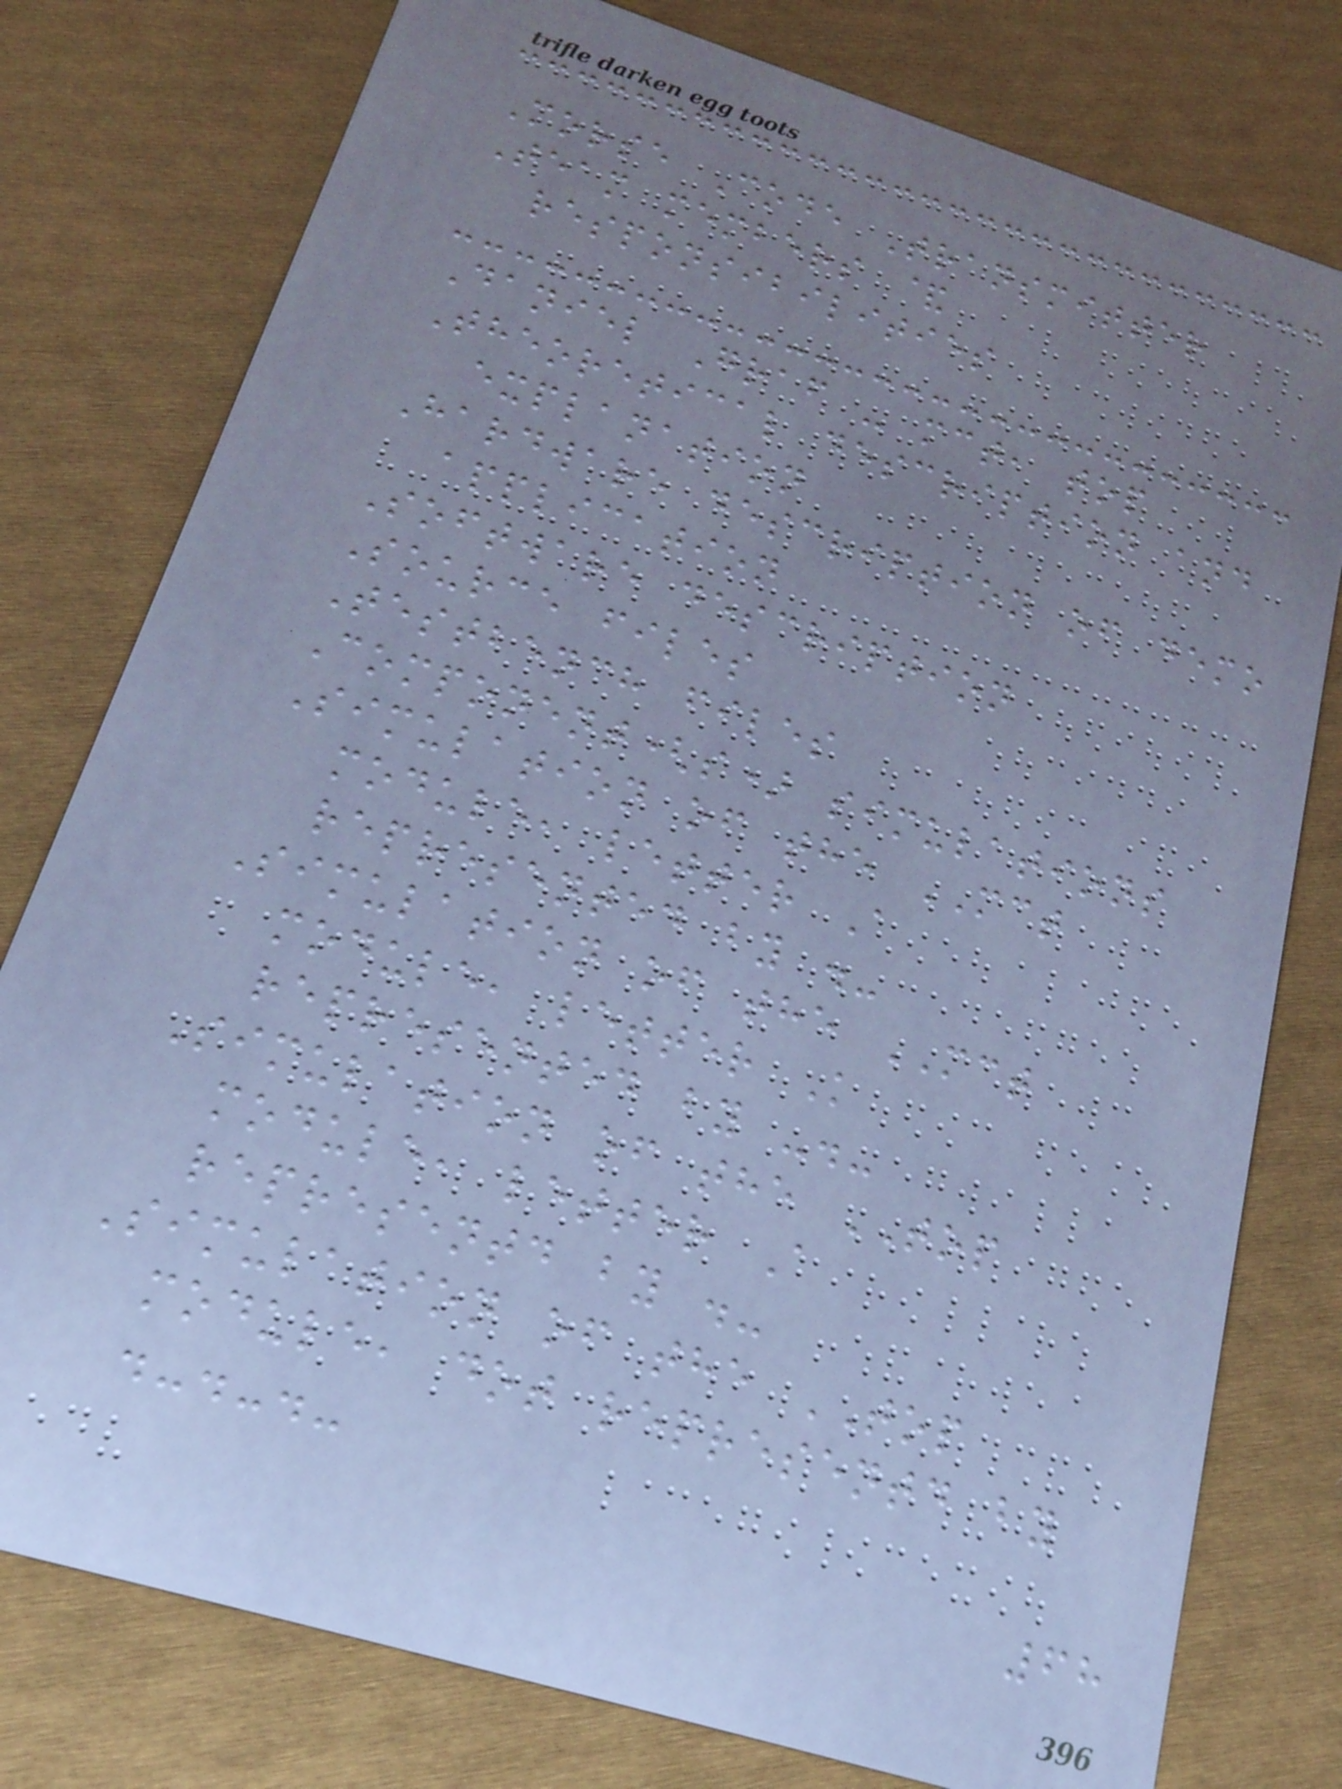Morse Code Transmitter
Team members &
responsibilities
Daniel Graf - mct, top
Theoretical description and
explanation
Hardware description of demo
application
Software description
Source files
Testbench files
Component(s) simulations
Simulation of the MCT
module, letter A
represented by .-
Simulation of the MCT
module, letter K
represented by -.-
Simulation of the TOP
module, letter A
representd by .-
Simulation of the TOP
module, dot representd by
.-.-.-
68
